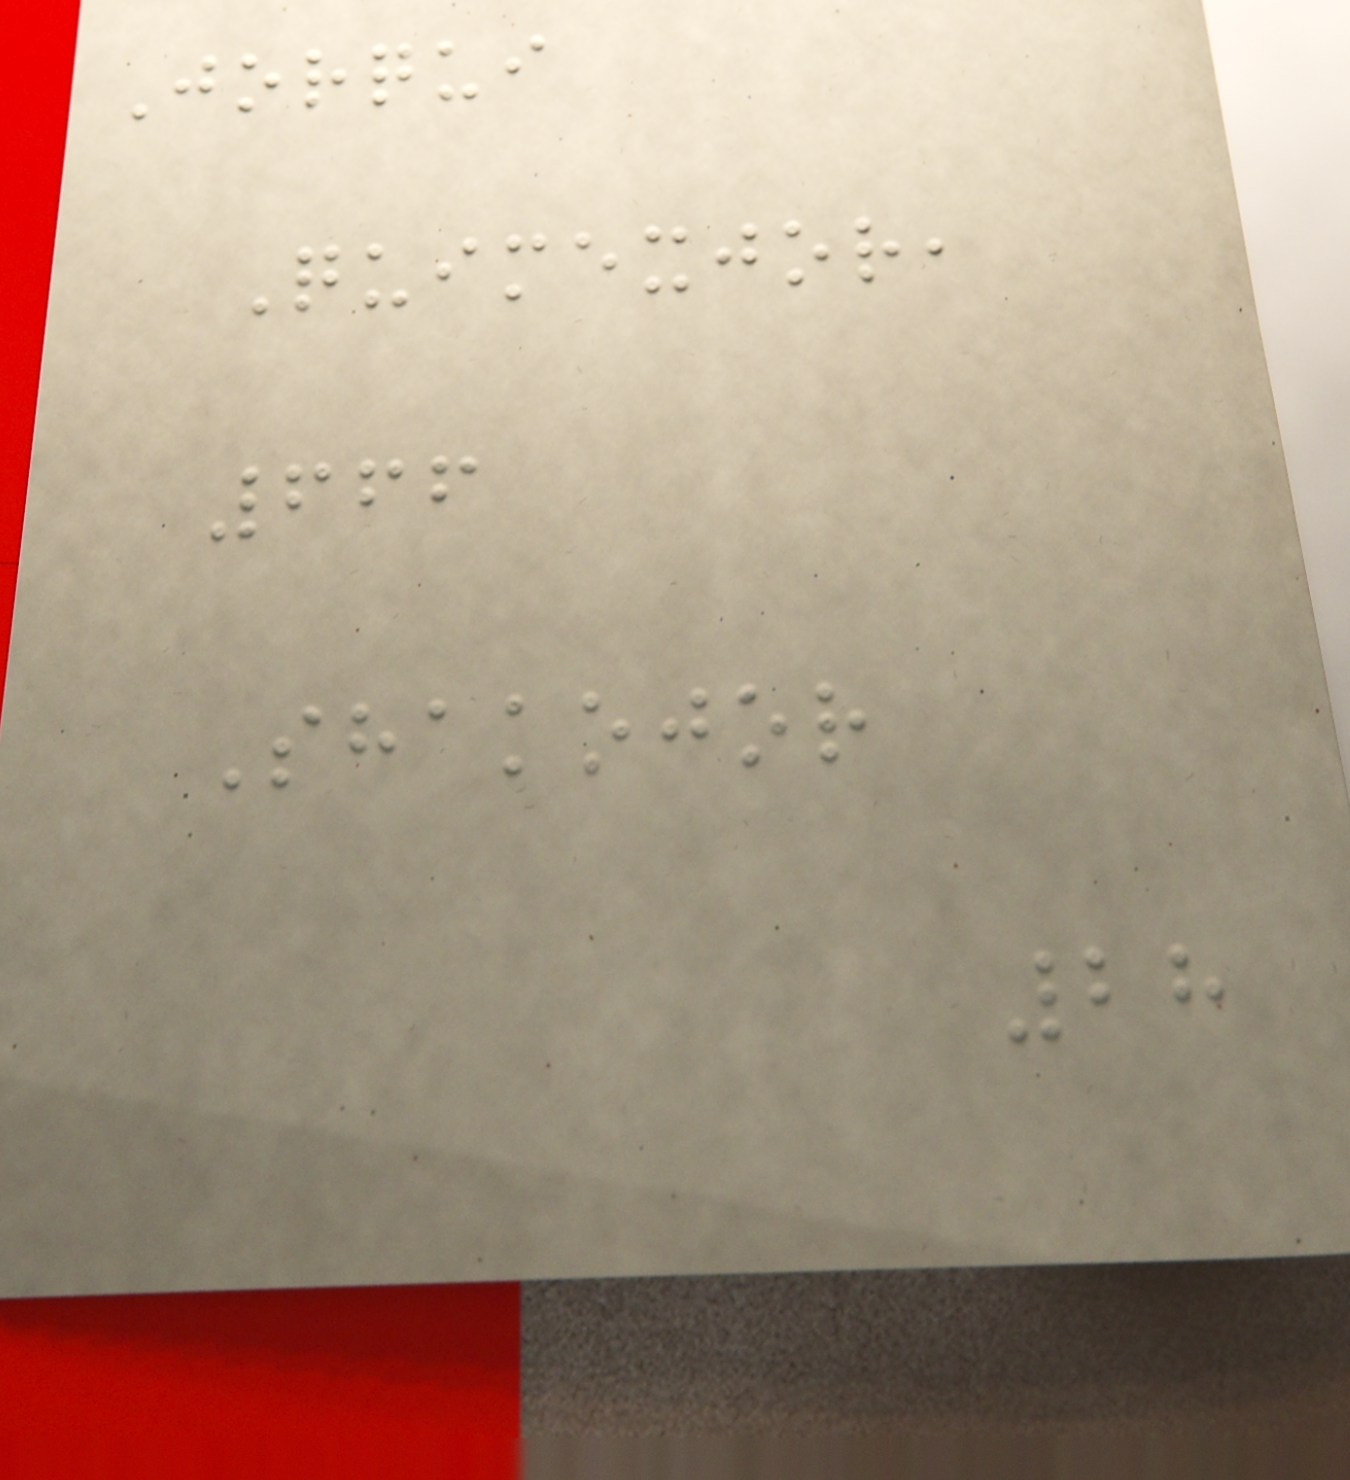Jorqui
Quimexjor,
666
Shakojor
28
